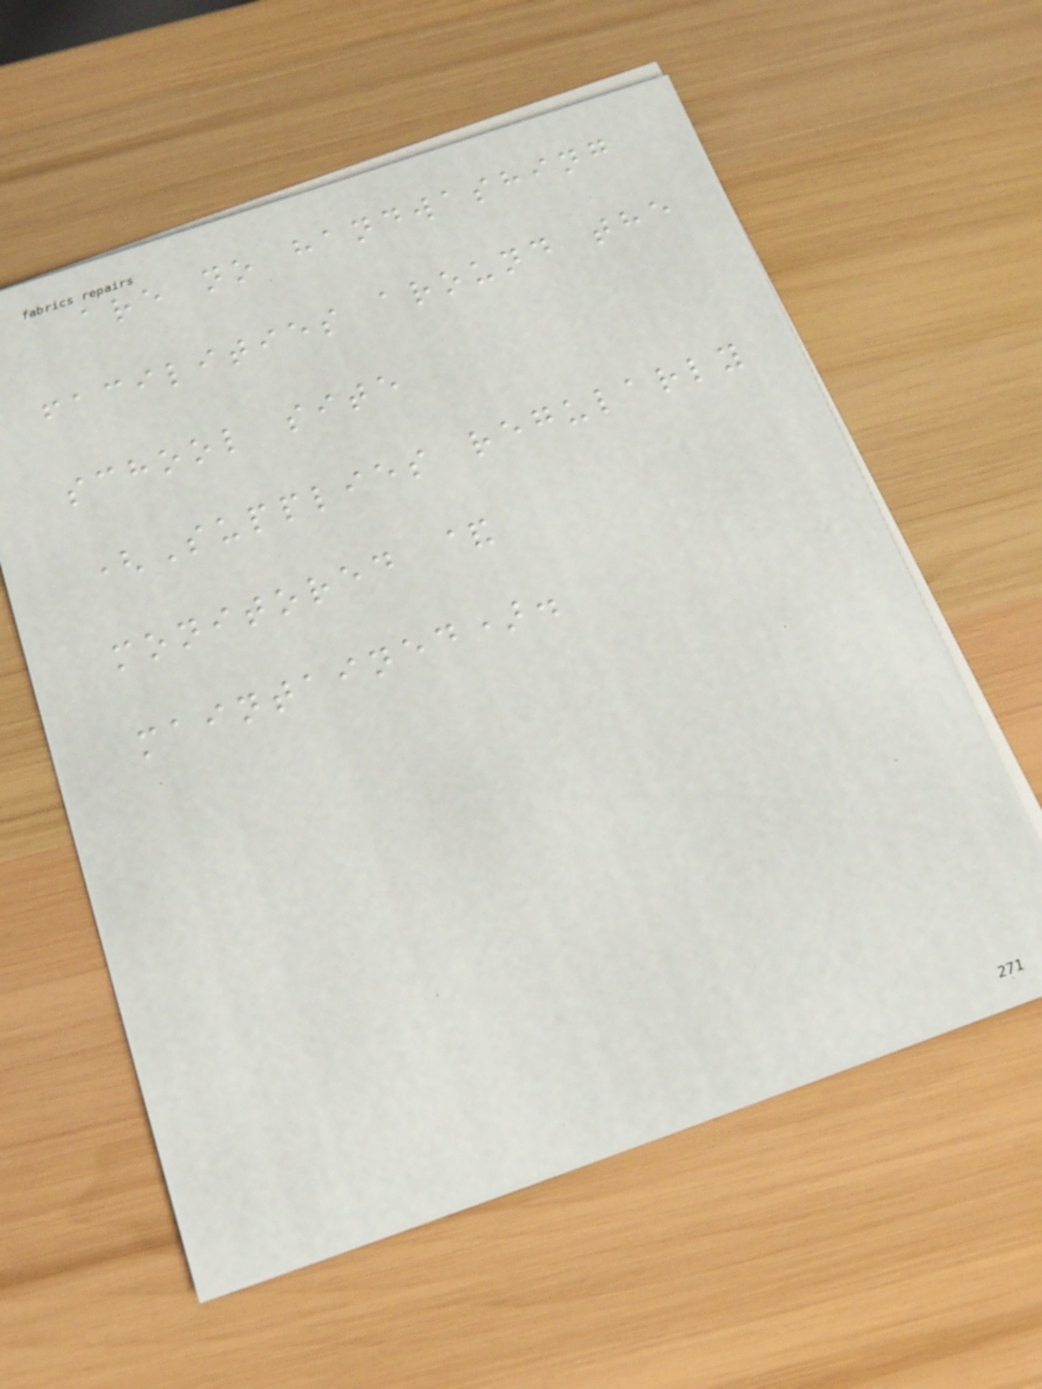are no handwashing
facilities around the
school site
(Supplies regularly
monitored &
maintained).
